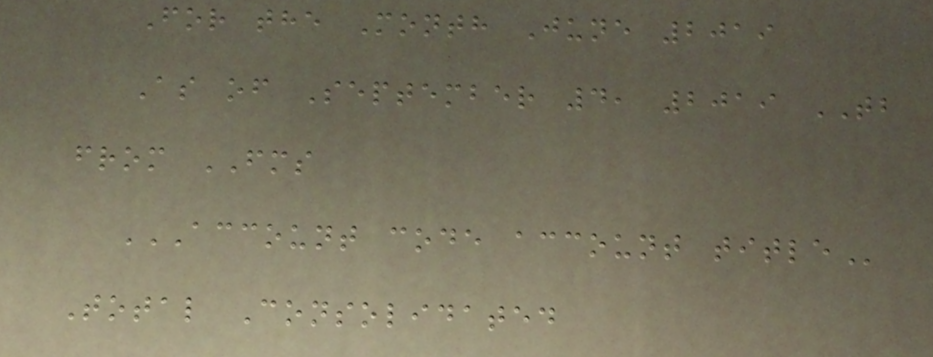For the Month June 2019
As of September 4, 2019 TB
from FMS
ACCOUNT CODE ACCOUNT TITLE
Total Consolidated
